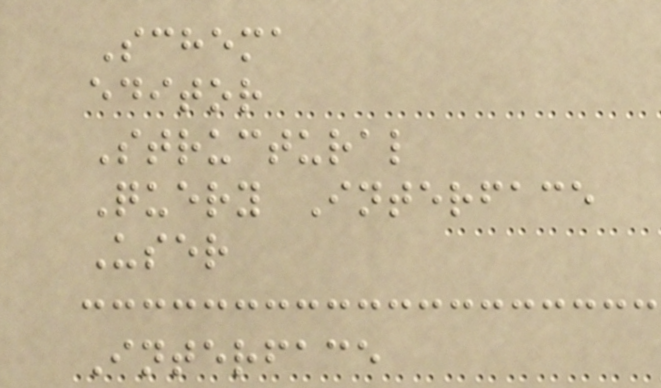Schema
editor
Structural
Query Interface
User
Interface
